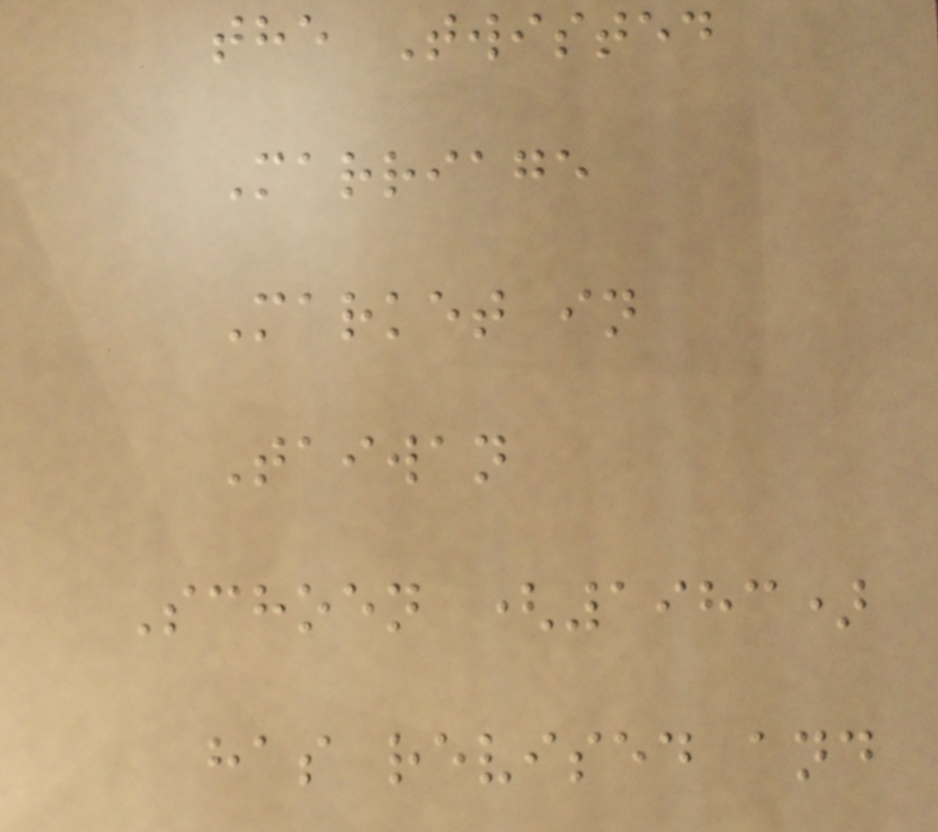the Twisted
Marriage
Market in
Taiwan
Schoen (1983)
has revised and
